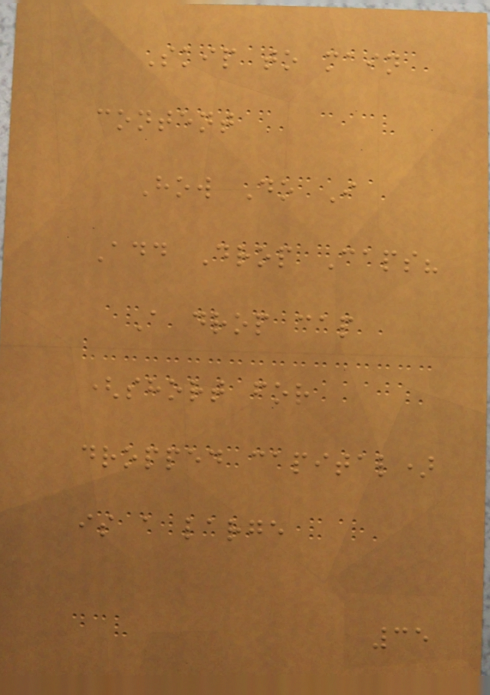Skip to main
content
How Do I
Add Drop Caps?
A drop cap
(short for
dropped capital)
is a large
35
